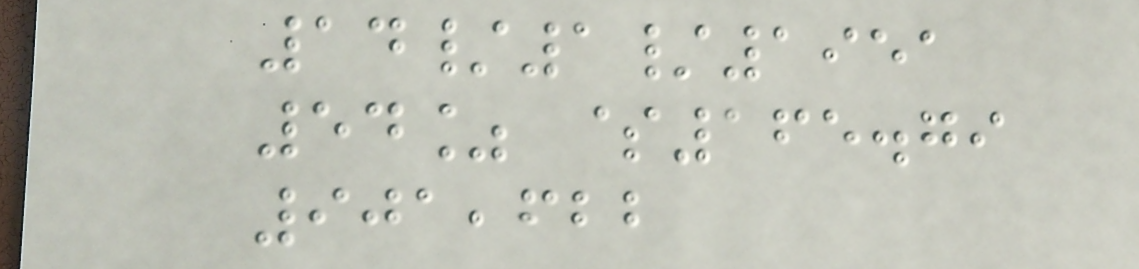14/1/1951
54% $165.79
901,622
